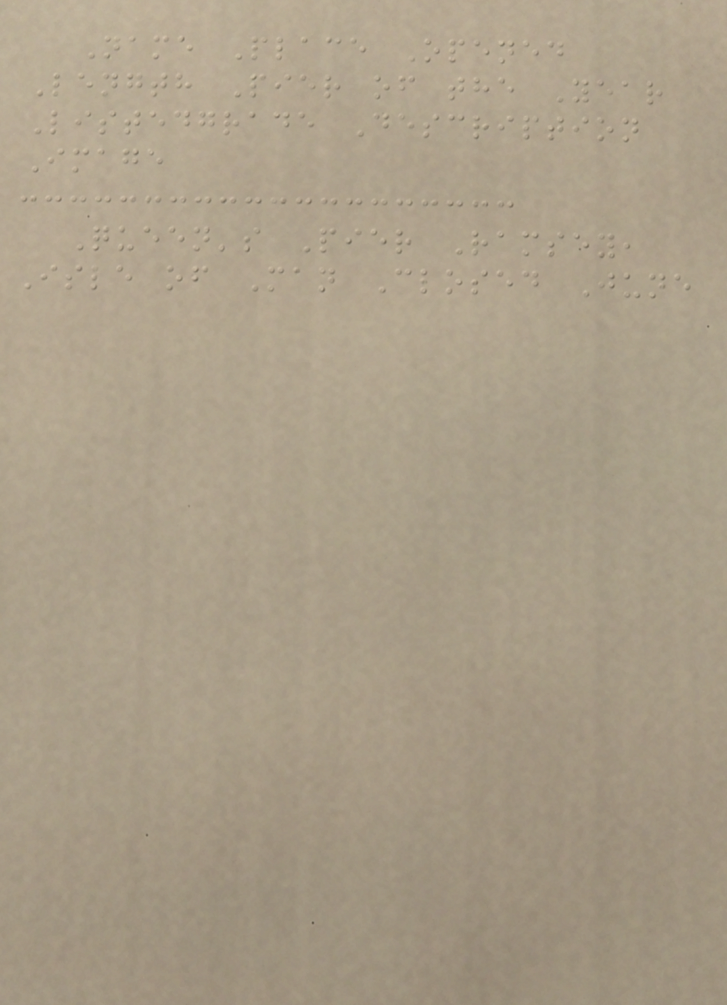Name Place Opened
Length Pier of the Year
Listedgrade Description
Image
Queen's Pier Ramsey,
Isle of Man Closed June
